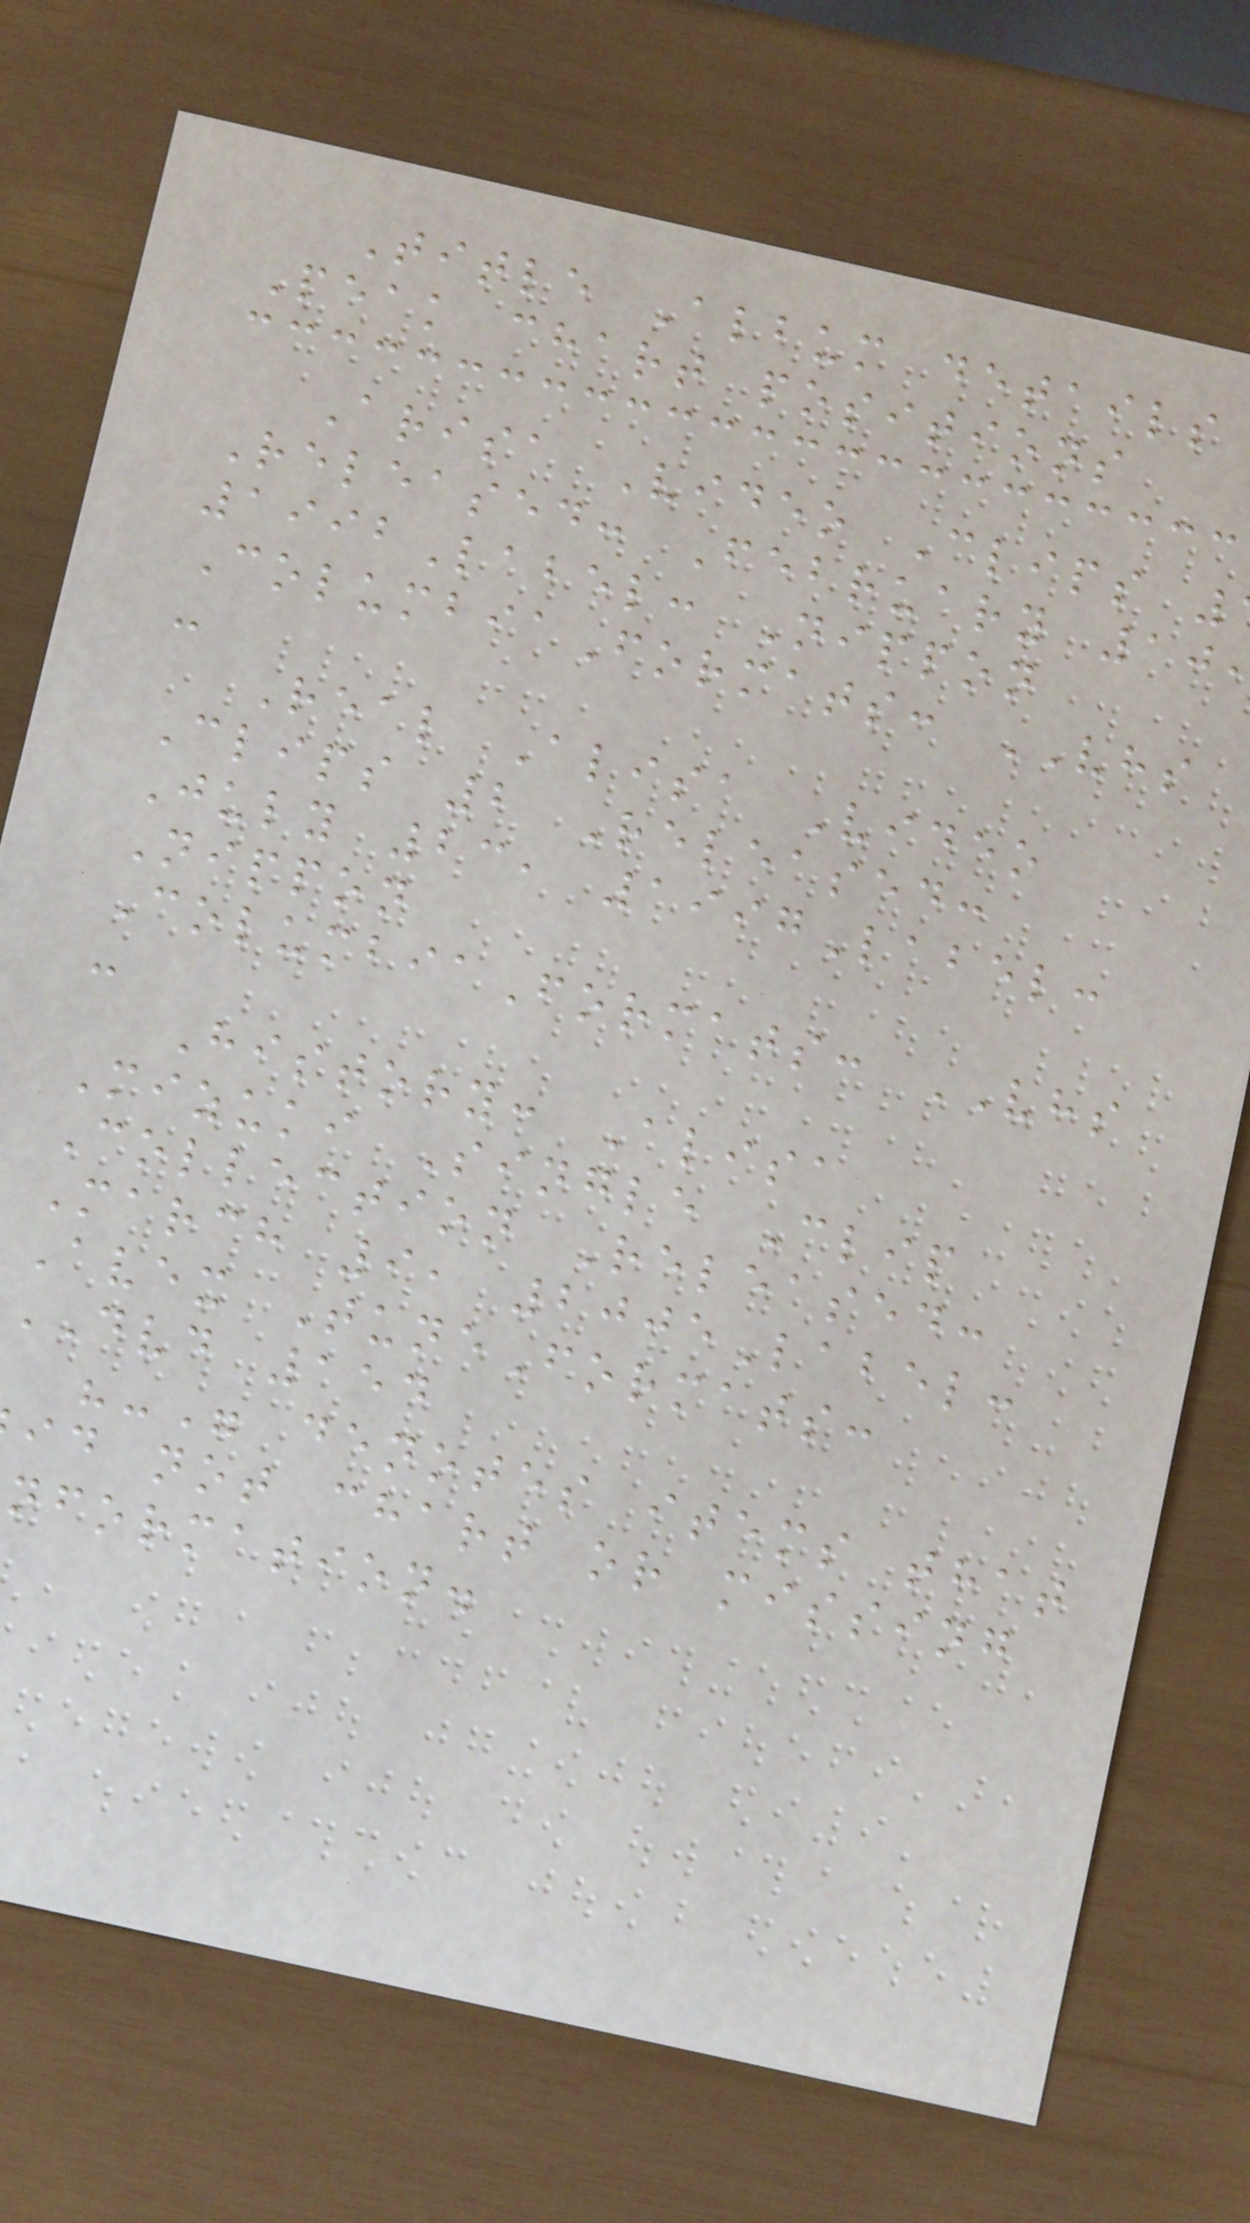Title Album details
Peak chart positions
Arisa Video Clips
Released: February 10
1992Label: Nippon
ColumbiaFormats: VHS
-
Real Alisa Video
Clips 2 Released:
July 23, 1997Label:
Nippon
ColumbiaFormats: VHS
-
History: Alisa
Mizuki Single Clip
Collection Released:
March 9, 2005Label:
Avex TuneFormats:
DVD 154
"-" denotes items that
id not chart or missing
nformation.
